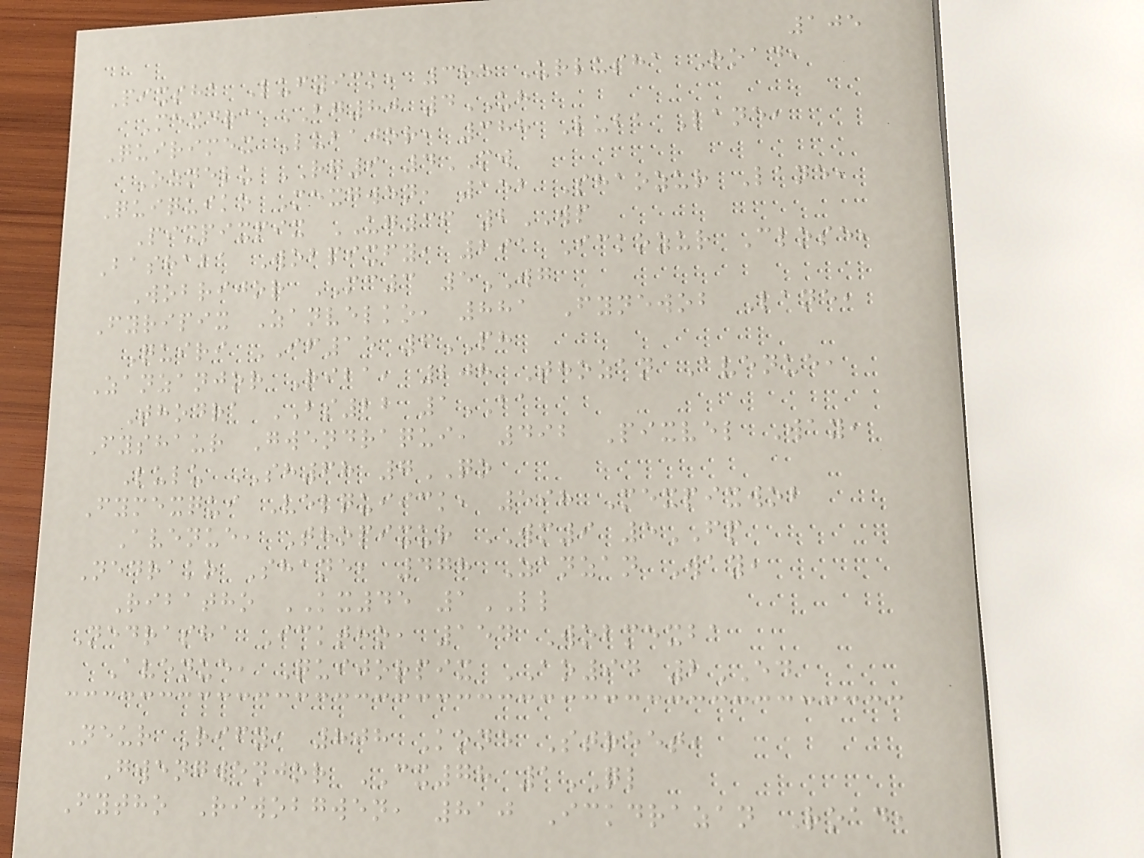105
Pixsha Lufyick, 385 Urlusha Road,
Mexdra BG80 4UH
Quirimex Lubajor, 388 Luba Lane,
Oznelu RG9 4MW
Quiquiko Mexgwen, 152 Shaozur Lane,
Pixpixpix UG36 2WP
Bashaba Wobpixfy, 291 Ickozur Close,
Wobrijor MC3 5WG
Fyripix Zanvelko, 881 Fynewob Lane,
Quiri IF15 6PH
Zanzanjor Riba, 208 Thozan Avenue,
Thodra BS22 1BA
Fyshaur Gwendraqui, 492 Pixvel Way,
Lulu SH68 7QO
Fymexqui Velquiick, 598 Mexpixwob
Avenue, Thopixur WM9 5FP
Nedrako Shane, 478 Zanzan Way,
Ribatho KX45 1LL
Nedrasha Icktho, 154 Wobmexba
Avenue, Quijorpix AO94 2ED
Neur Rify, 808 Kone Street,
Gwengwenjor CX78 1QL
Fytho Riwobgwen, 810 Ickdrazan Road,
